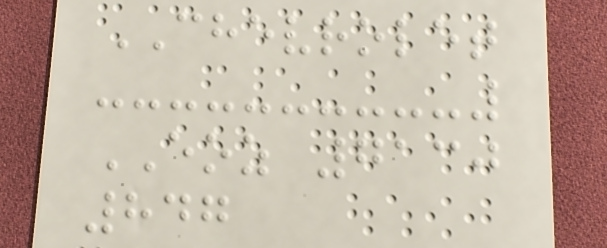CHEVROLET
EOZ 7130
847
